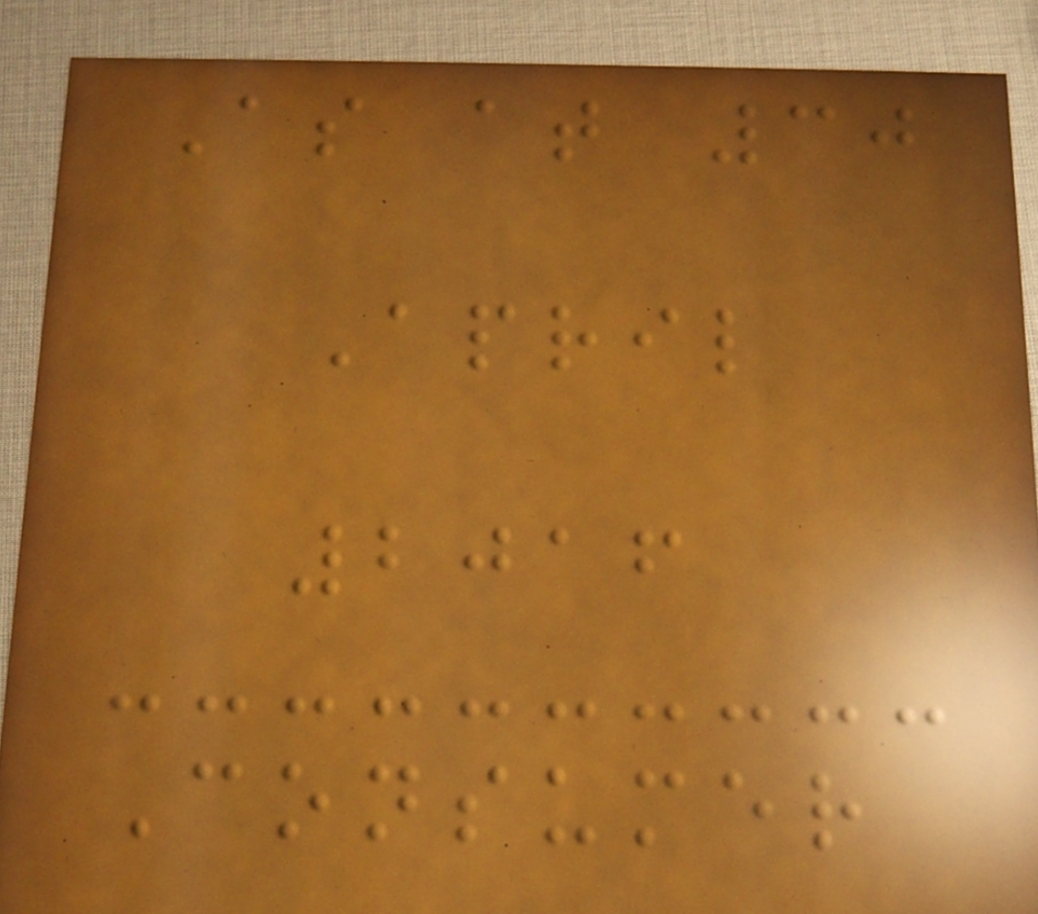As at 30
April
2016
Consumer
